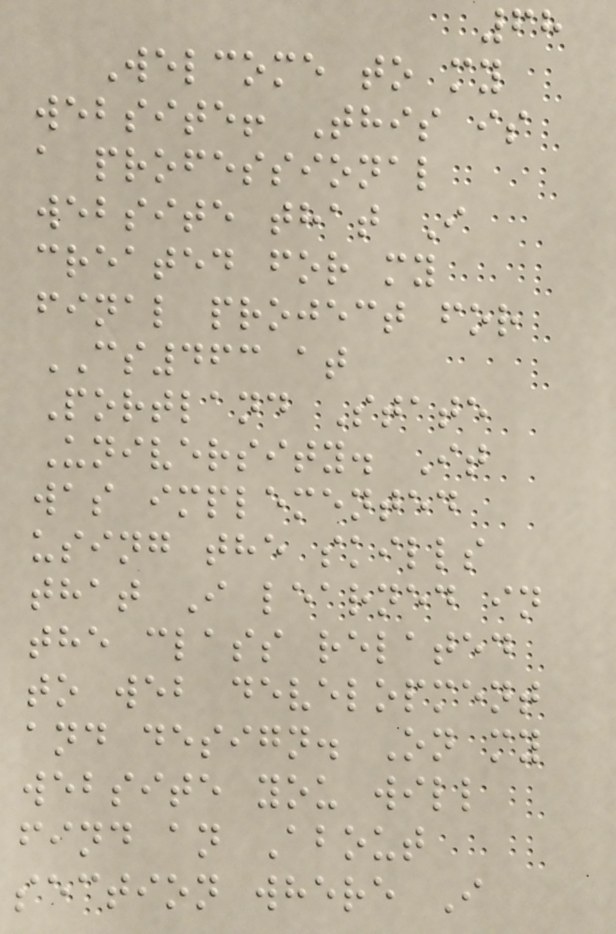68
Welcome to my
website! This is
a professional
website that I
created for my
final project for
CS463 at
Portland State
University. It
was implemented
using the skills
that I learned in
the class related
to web development
and design. On my
website you will
find an About
section where I
